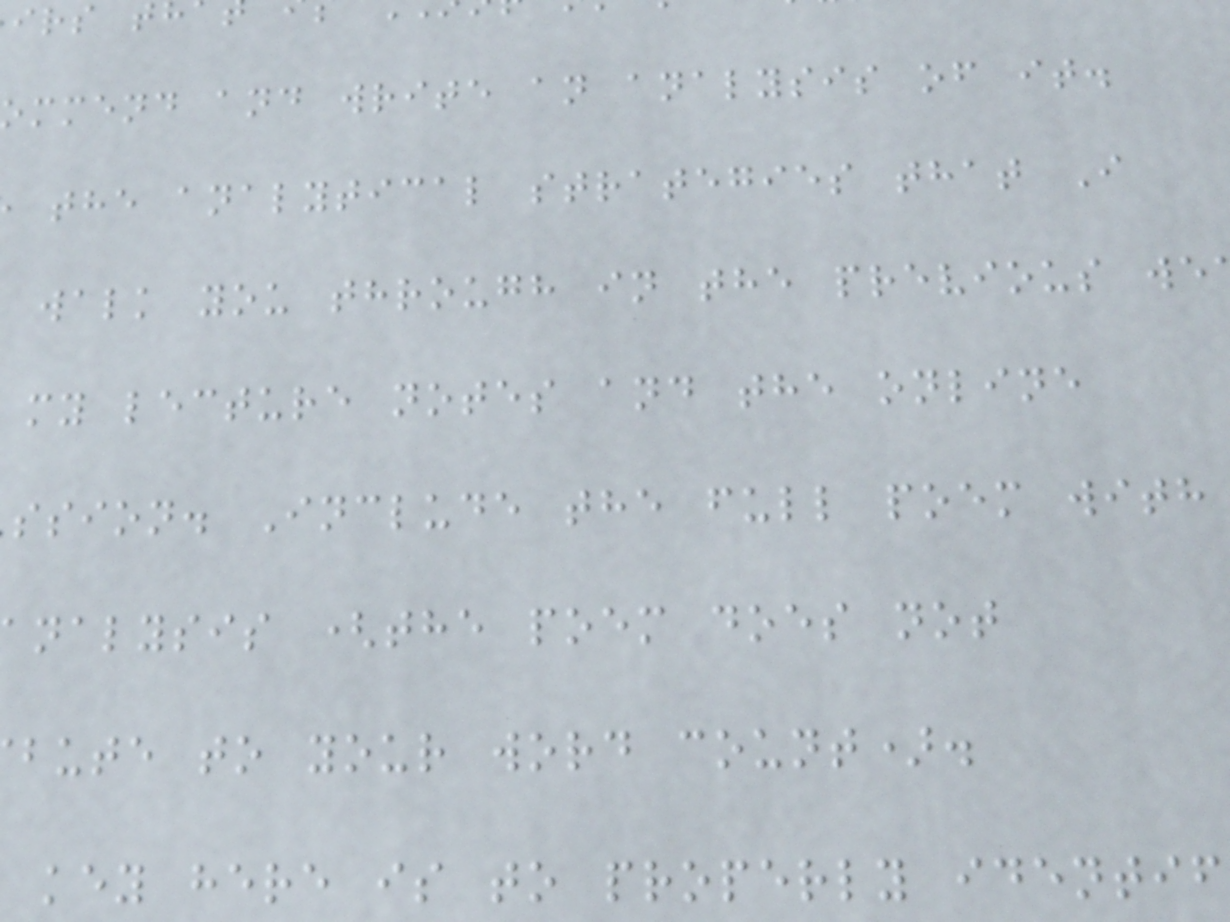ommend and write an analysis of it.
the analytical strategies that I
walk you through in the previous we
my lecture notes and the online
ssion. Include the full poem with
nalysis (the poem does not
bute to your word count).
key here is to properly identif
